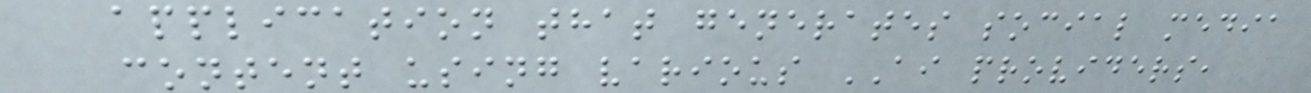application that generates social media
content using various AI providers,
